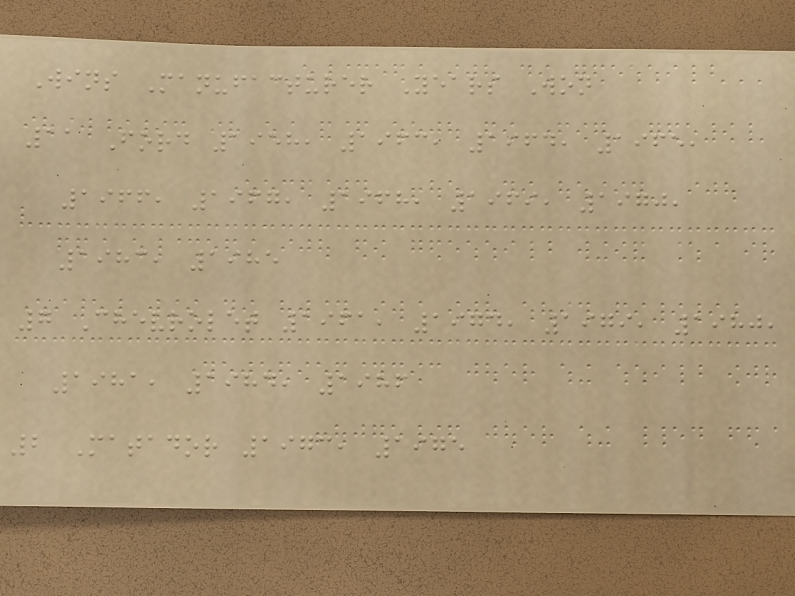Wins Manufacturer Years Won
11 Ford 1958, 1963, 1964, 1965,
1966, 1967, 1968, 1969, 1970,
1983, 1985
7 Chevrolet 1961, 1974, 1979, 1980,
1981, 1984, 1986
2 Matador 1973, 1975
